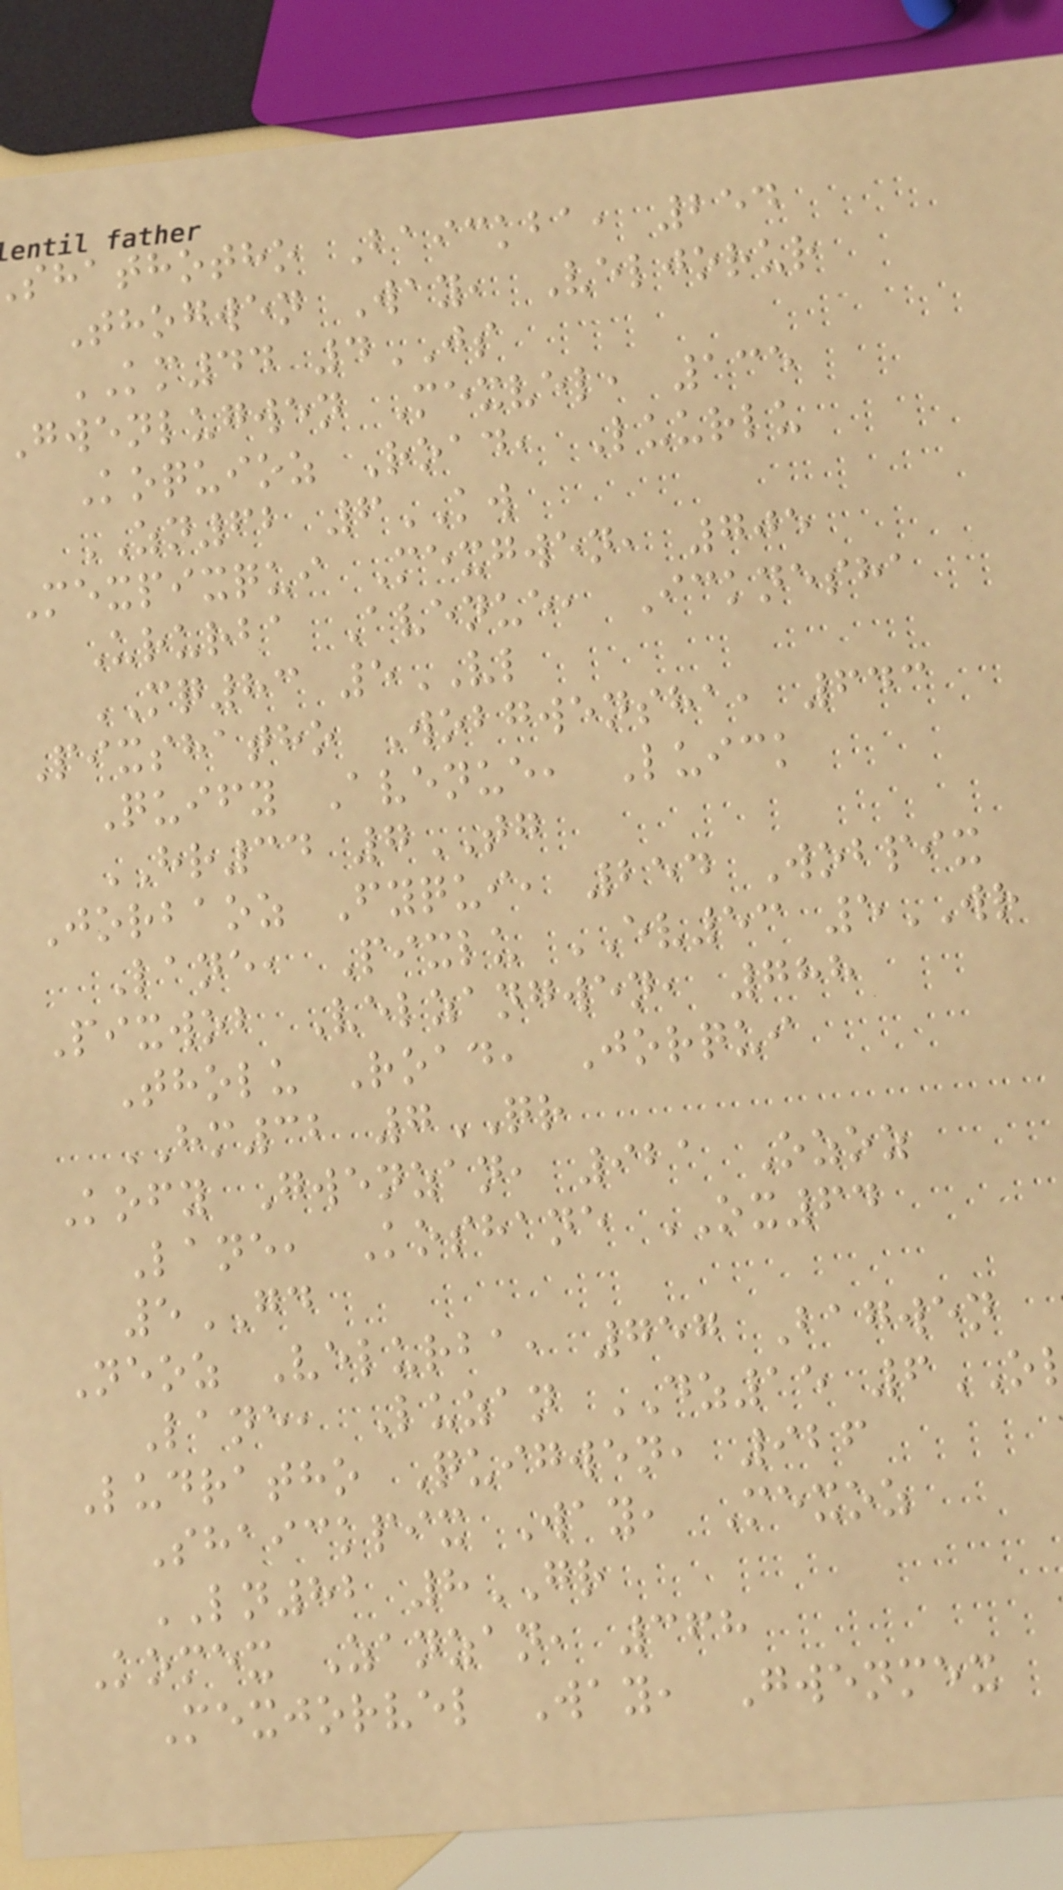shathotho Baickba, 254
Thogwen Way, Veljorur
KM44 4JS
Gwenlugwen Mexvel, 135
Koquioz Road, Luurlu
ZN62 6KW
Mexpixqui Mexgwen, 705
Ururba Avenue, Icknesha
MQ83 5VL
Pixshatho Wobgwensha, 643
Quify Avenue, Luick
HR34 7TG
Jorbaoz Fyqui, 254 Wobpix
Lane, Pixlu EV53 5WR
Pixwob Velzangwen, 788
Tholu Road, Jorqui
HM32 7QR
Kofy Gwenzan, 921 Ozoz
Lane, Koshane OX64
5GD
Neoz Velurba, 757 Bagwen
Lane, Luzan DZ15 6
Ludratho Quigwen, 926
Shaickpix Way, Mexoz
LN82 8GR
Komex Zanzan, 368
Mexjorvel Way, Gwenmex
